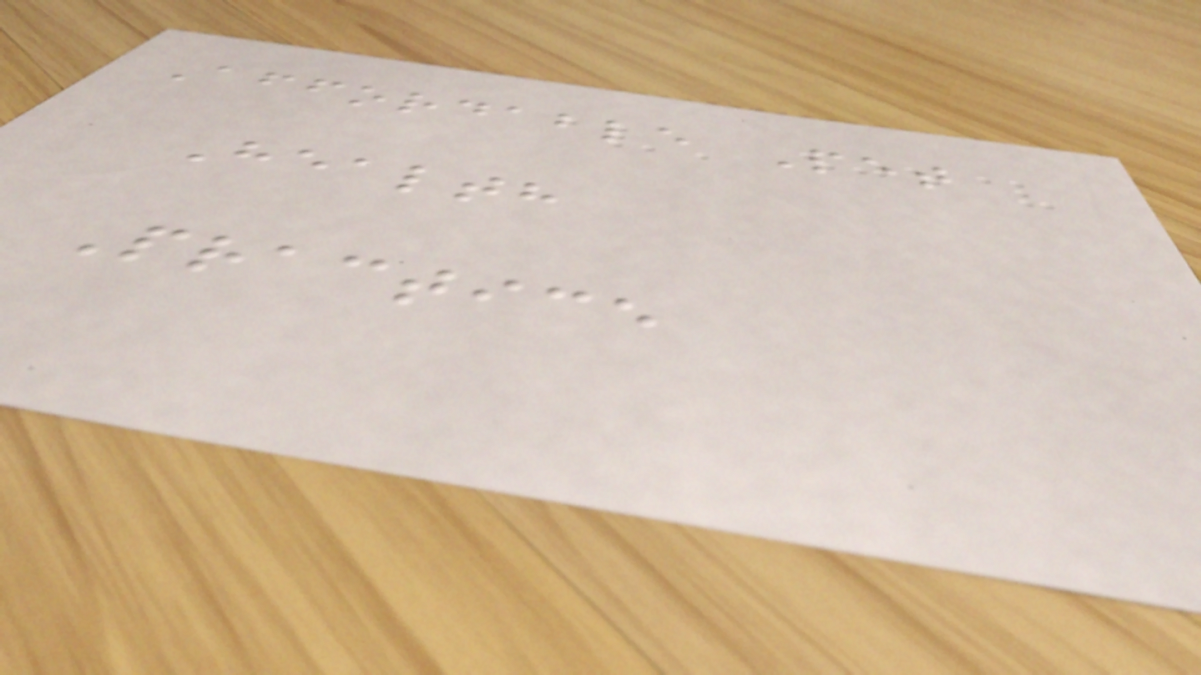Affordable Pet
Health
Practice
